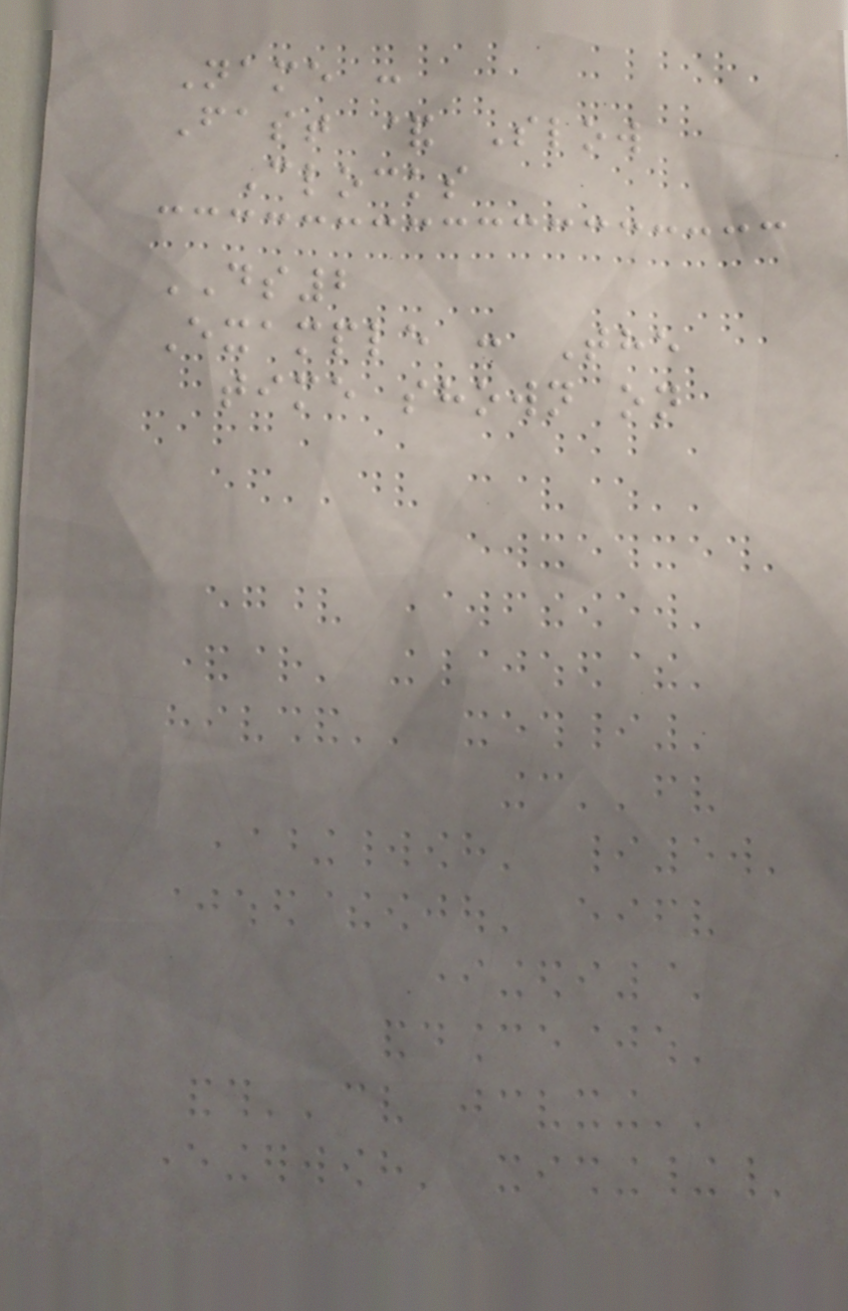Name :
Fast & Slow
Clocks
DS2
Example : The
time shown on
